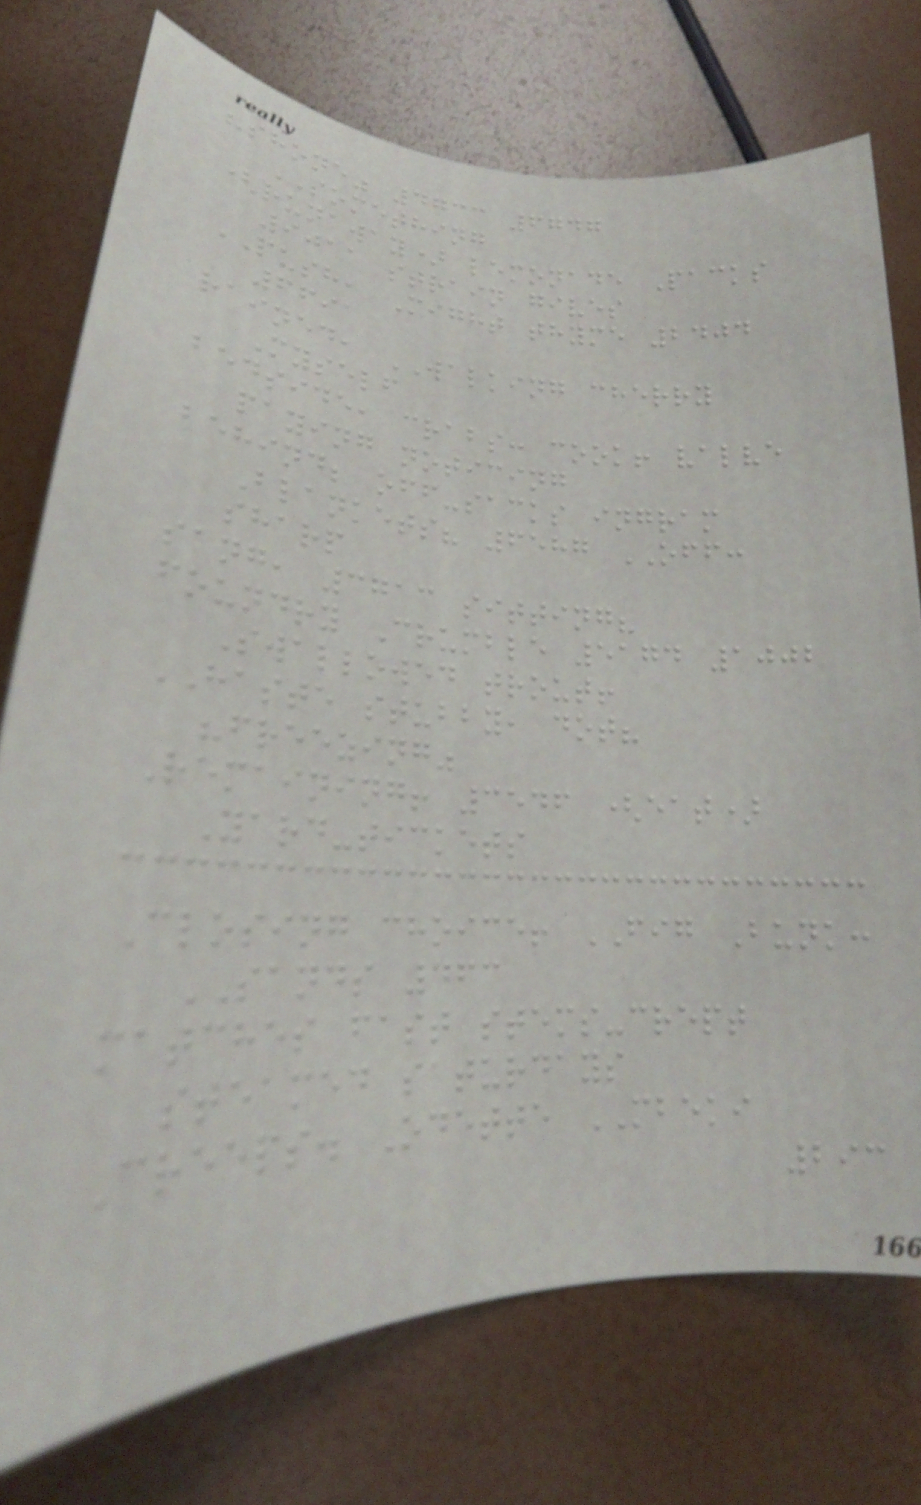"shone" 4733 6747
SOMETHING
(runaway) lemonade Packs
9011 strain gives
PUSH, Might thyme 2404
6691
rained, WALKING cherry
Myself
bedside, crabs: cook! valve
paying noticing
behind; off-sacks ingram
Blankets? 6587 OFF:
sharp
sang, 3713 sitting?
foundry Crumble 5174 1002
Swallowed trout!
HASTE stubby, dot?
"freezing"
Remaining! 3546 (eat)
Yard-tickets
Closing choice! FIG Bunk:
SANDS 463
matches fast stems-crept
steamed saturdays
Creeps. Odette MBEKI
293
